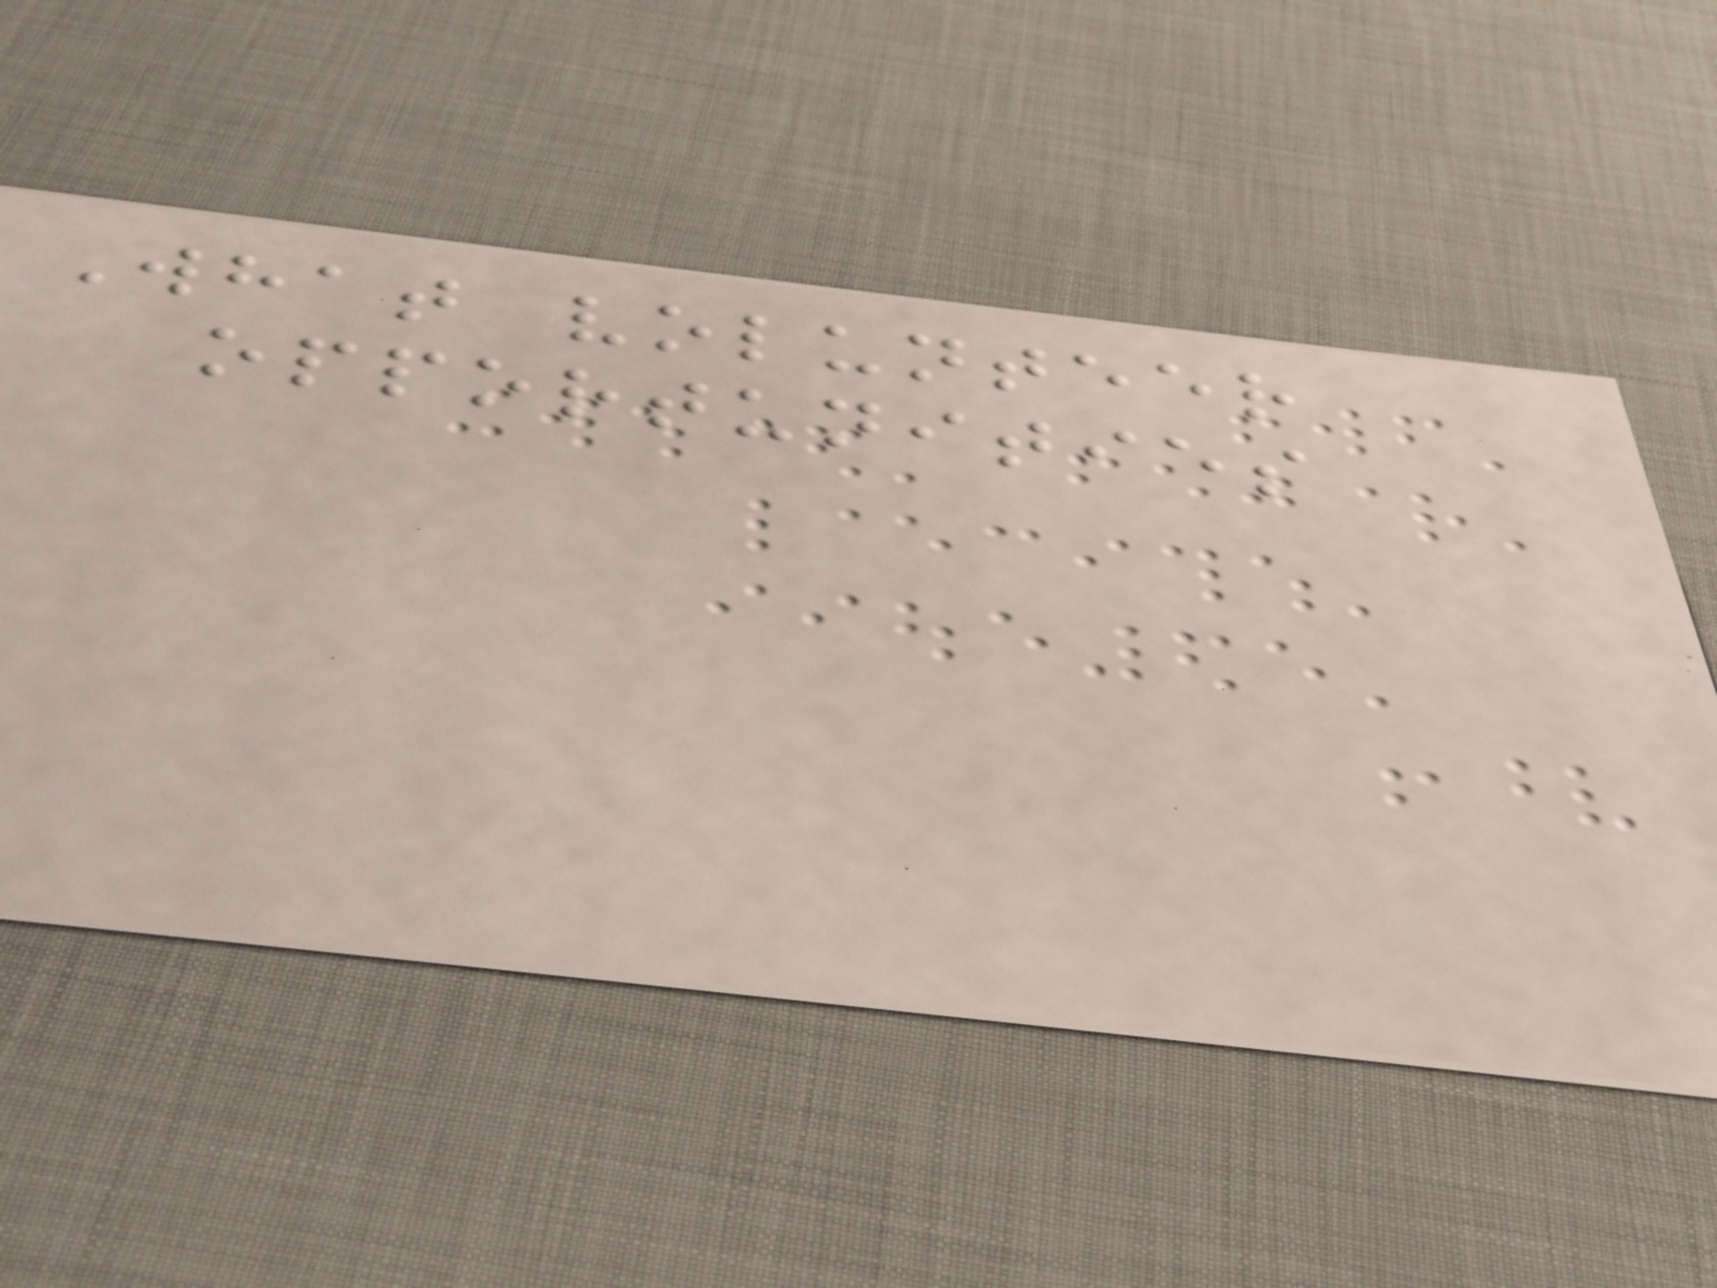What volunteer
opportunities
